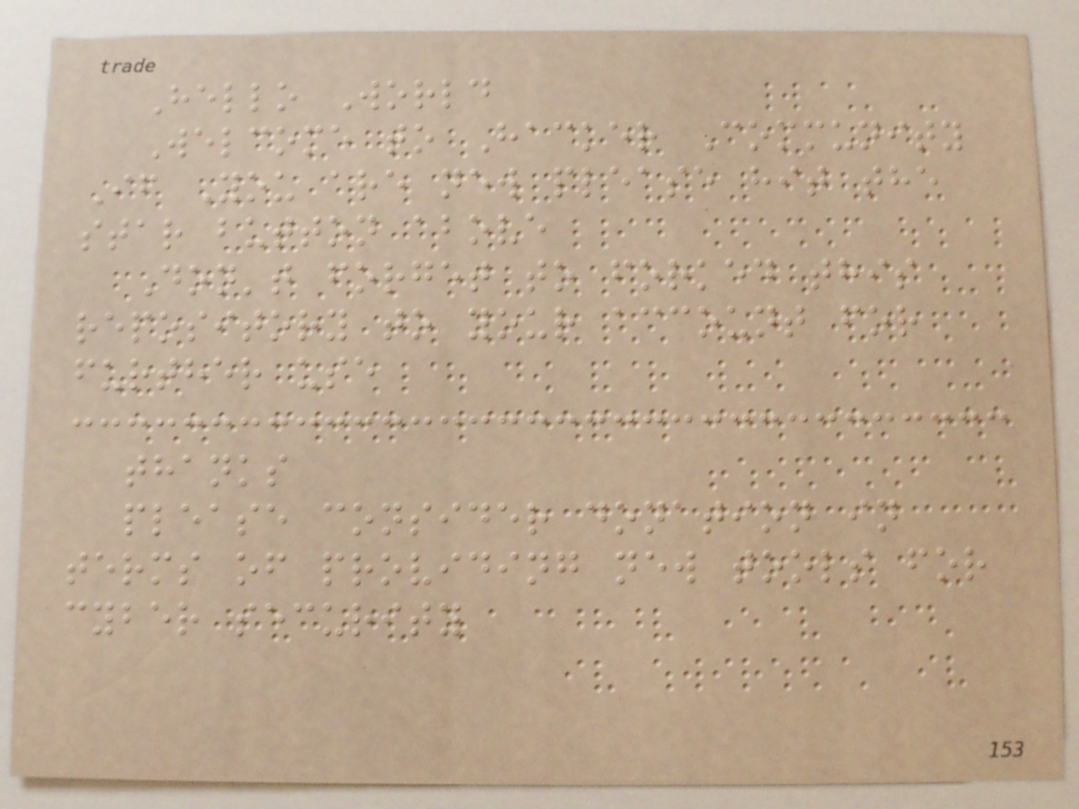Hello World
Welcome to Hacker Community
If You are new please hit the
star button above
Don't forget to forked this
repository to your account for
further use
thanks
please consider donation in
terms of providing new tools for
cyber security
